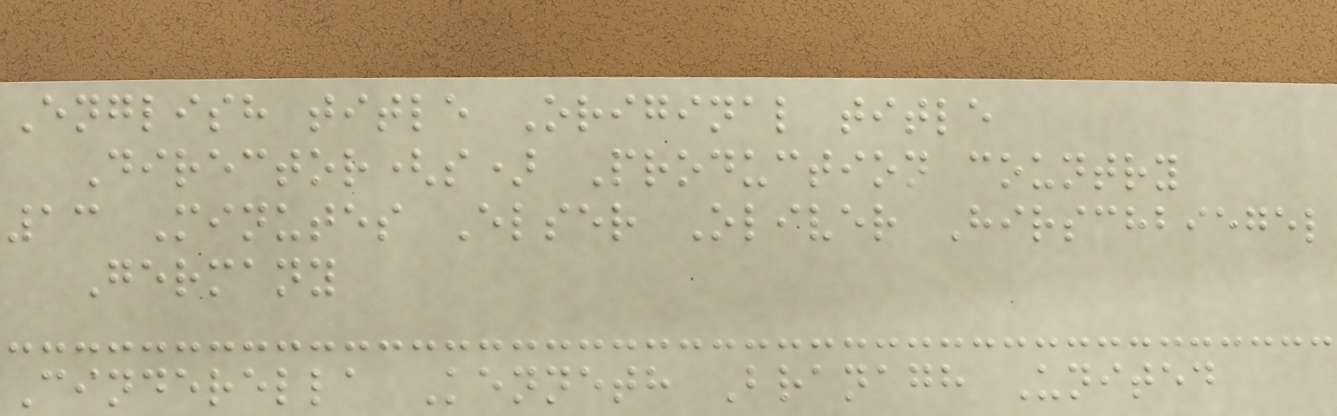English title Original title
Director(s) Production country
13 Minutes Elser Oliver Hirschbiegel
Germany
Cinderella Kenneth Branagh United
